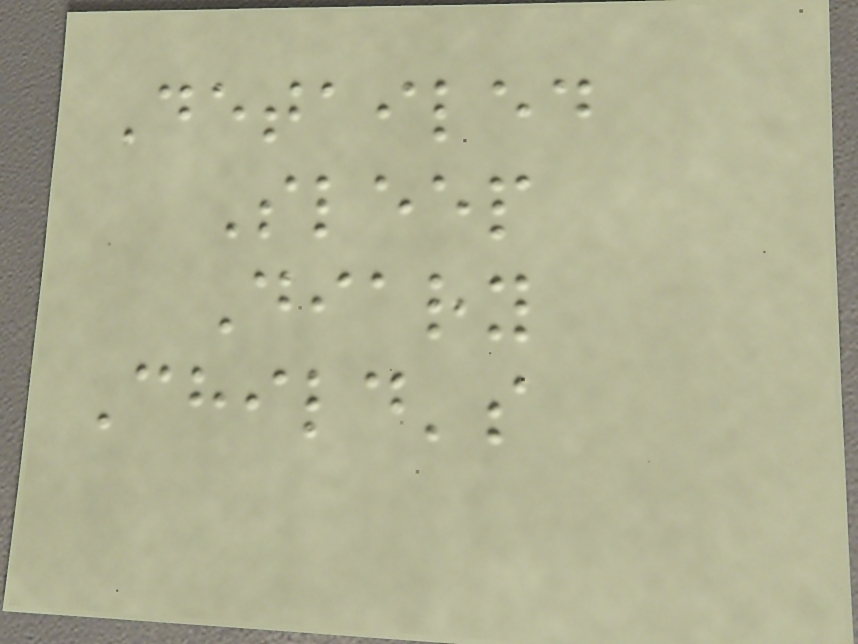Detailed
Sleep
Diary
Child's
